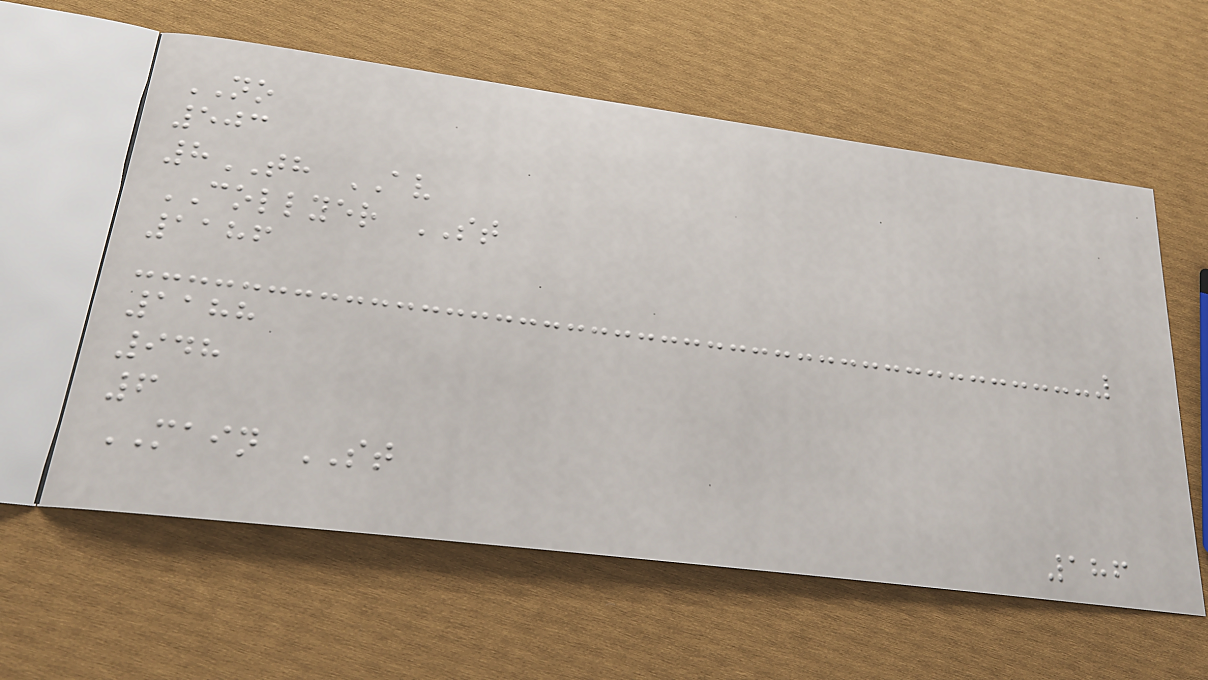NO
503
8TH AV
COLLYER ST
1186
1188
948
6
MAIN ST
186
